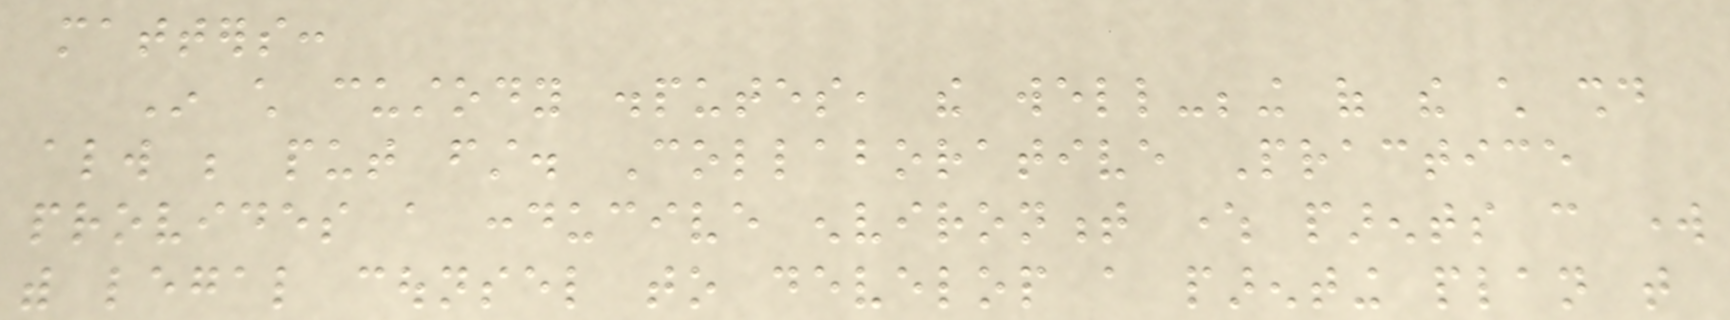matters:
In child custody disputes, the well-being of the child should
always be put first. Collaborative Practice
provides a conducive environment where parents can work
with legal counsel to develop a parenting plan that
